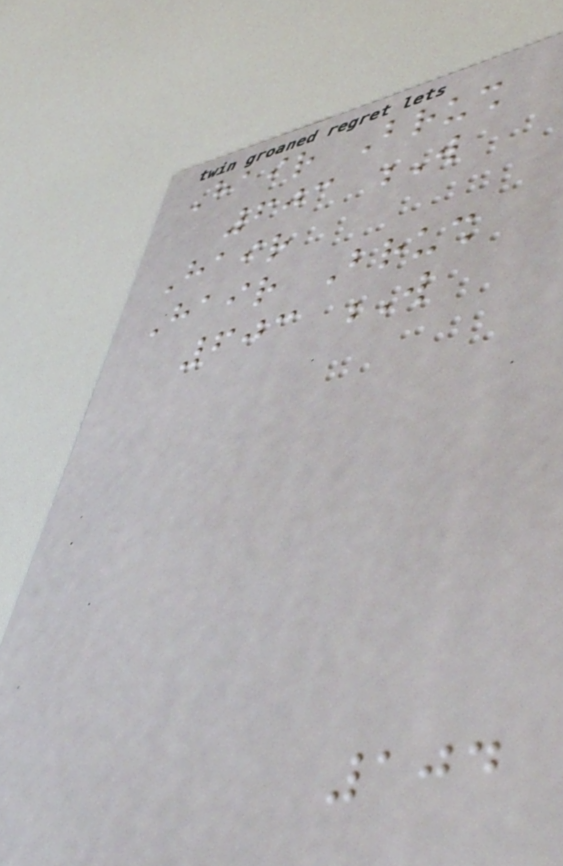Hair Brush
603 W
Hair
Hair Brush
603 W
104
